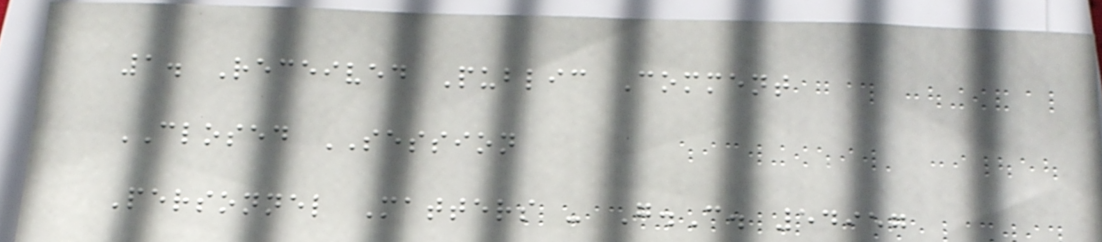1. Received Public Comment
CLOSED SESSION
Personnel Matters - G.C. 54957
